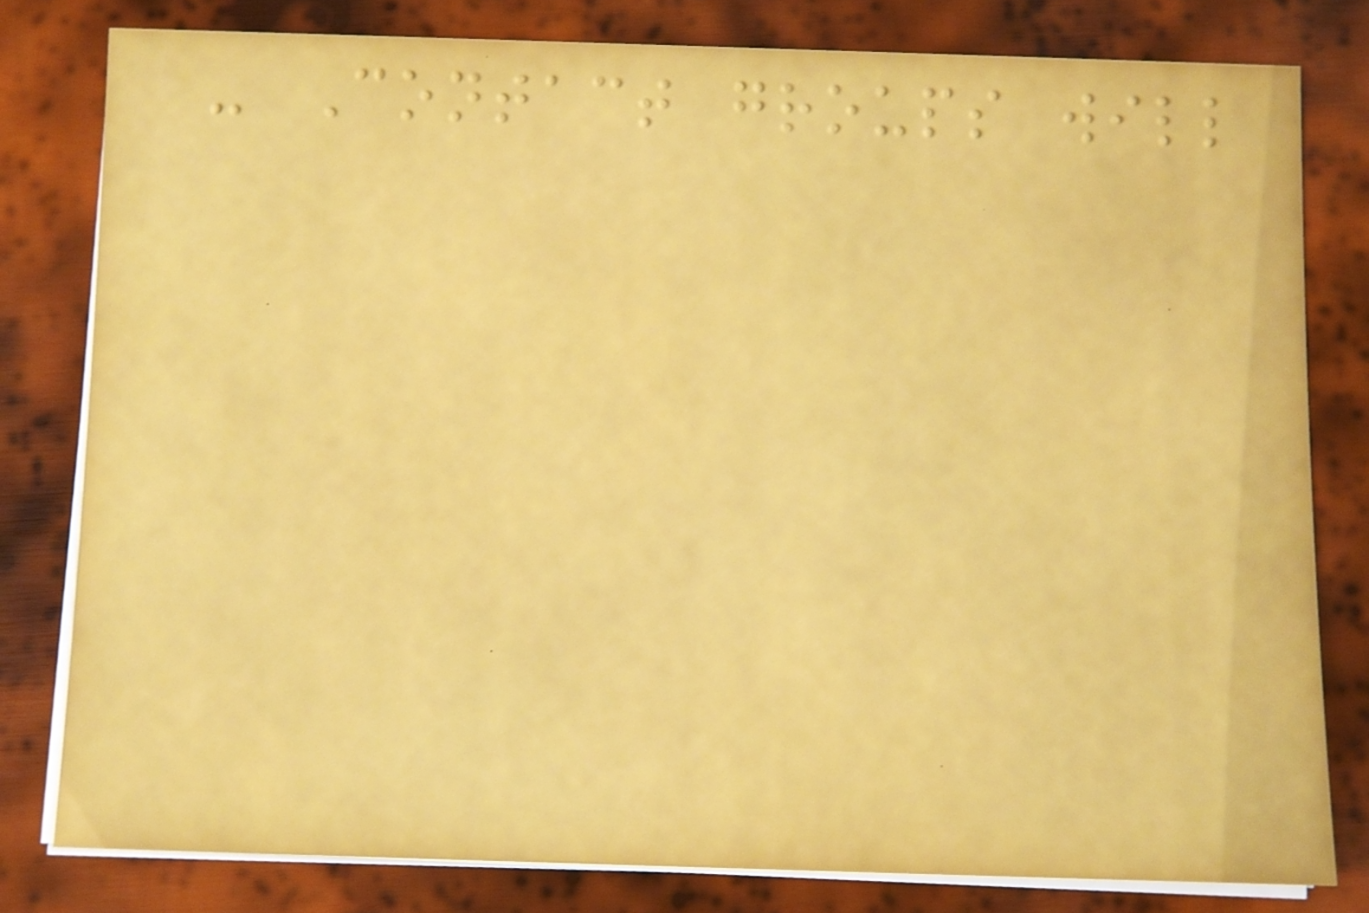- Contact groups will
